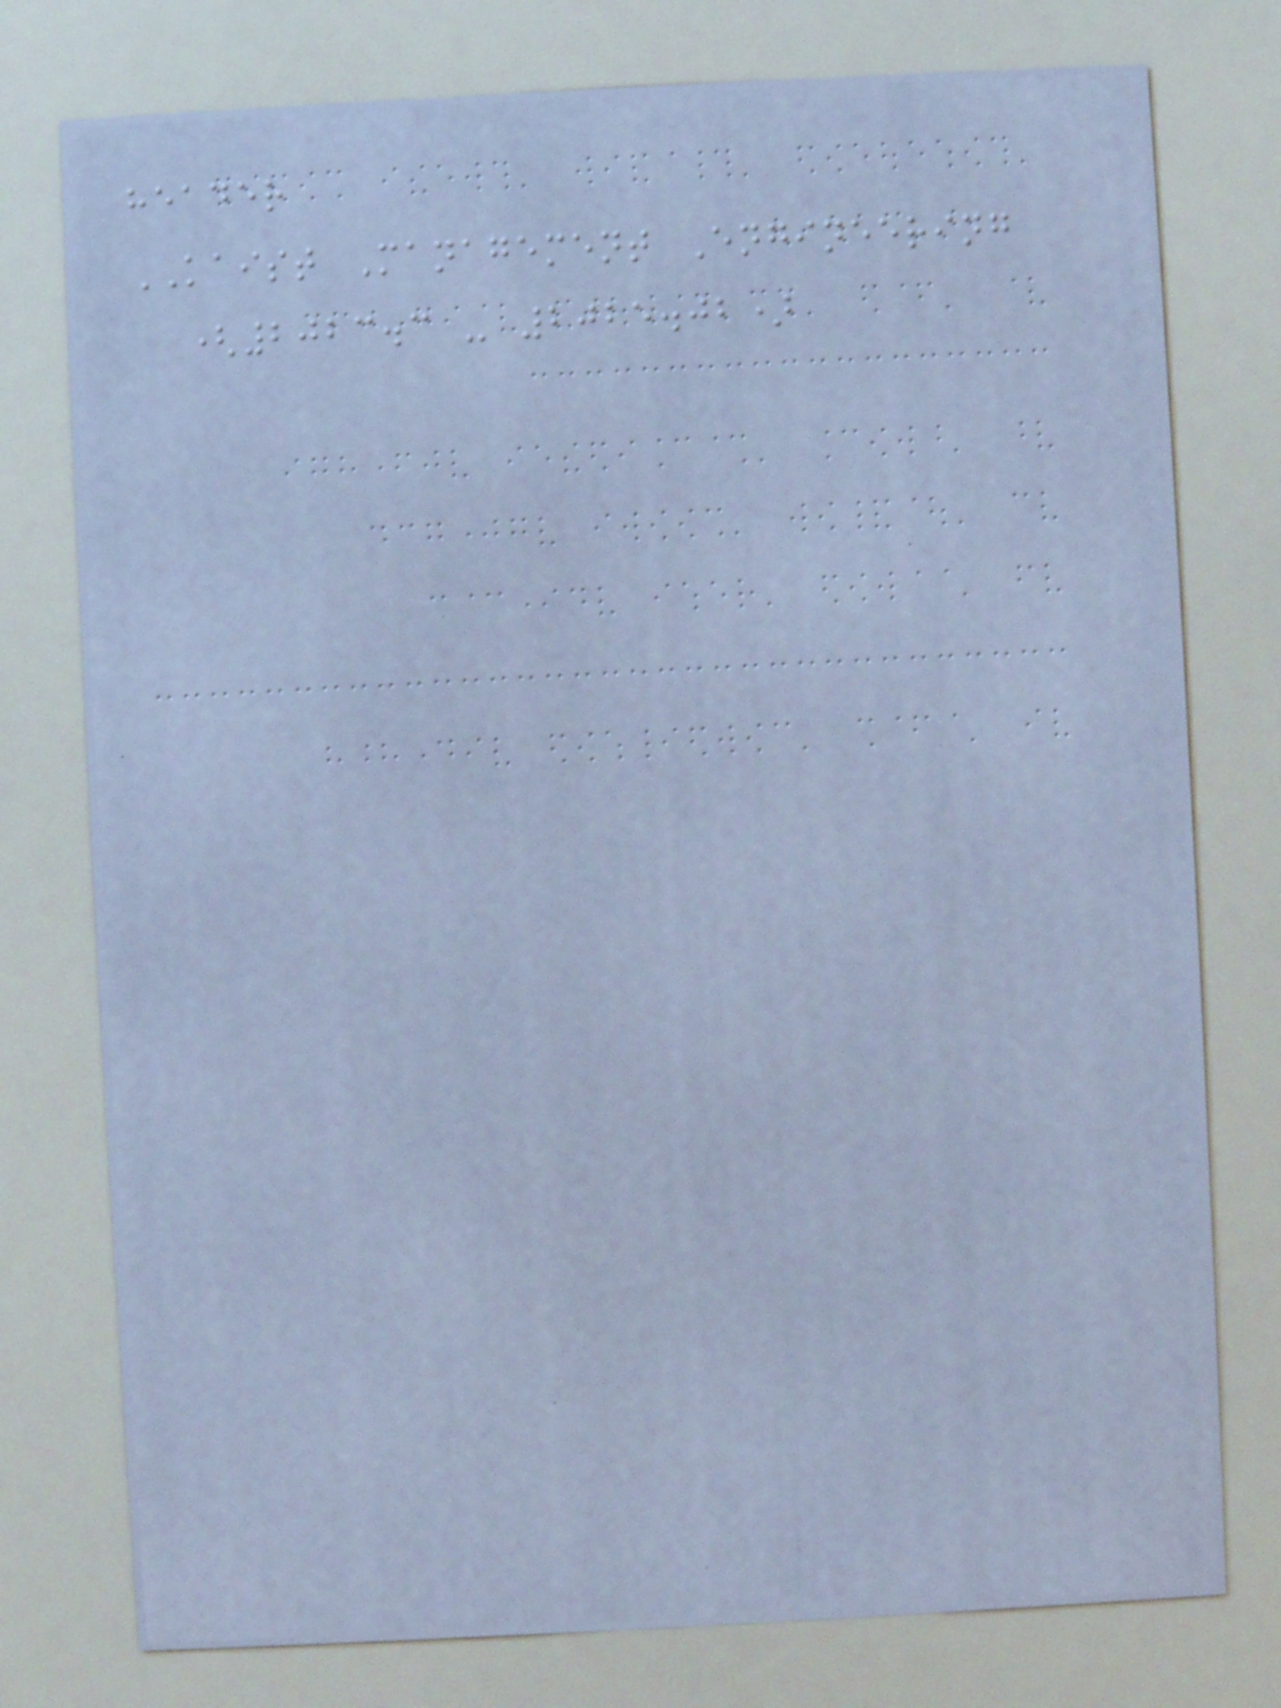header
KAIST Management Engineering
(2023.3 - 2025.02)
